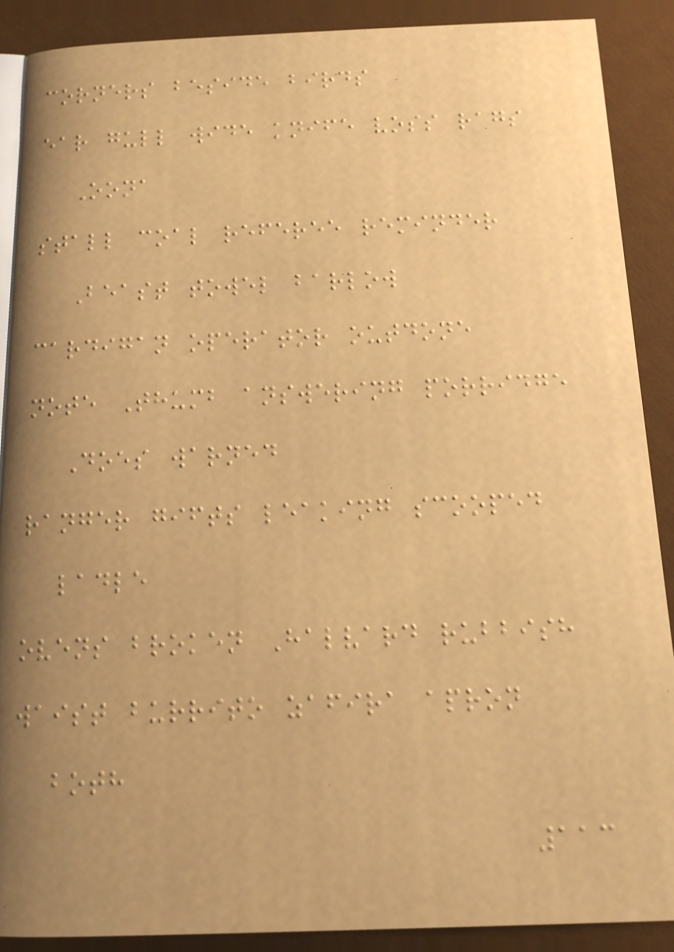corners beside birds
ear gull wide knife voss rags
Oona
stall coal referee reminder
Beast towel barlow
cardigan operator outdone
note Thumb answering porridge
Does warned
ranger gifts leaking scooped
ladle
ovens broken Halvard rubbish
waist burrito zafira apron
both
113
